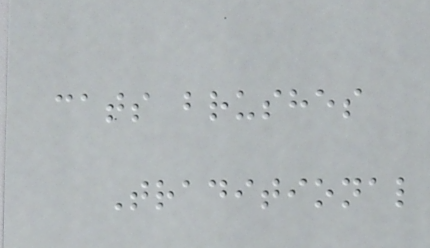cats brushes
Traditional
